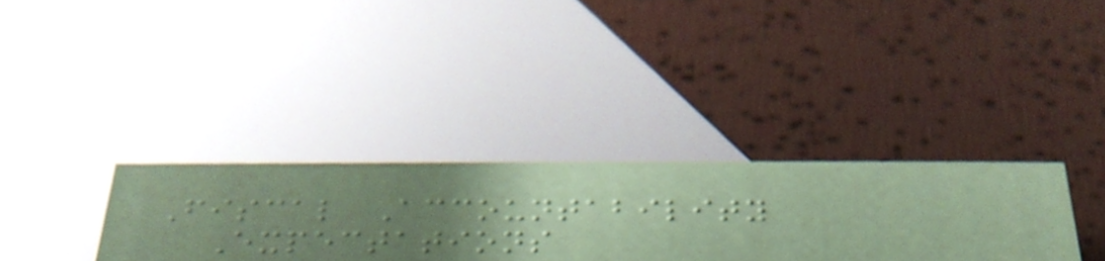Fiscal Accountability
Expectations
